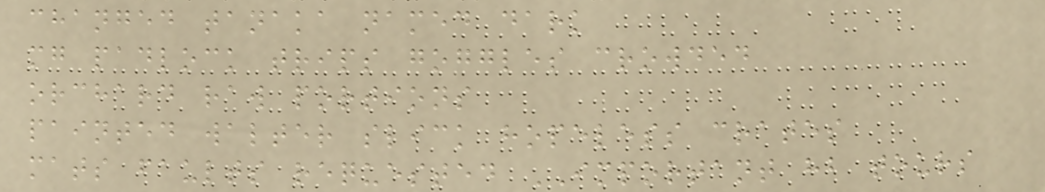changed tanaka named dark
mg padlock trips goggles crowded
orchard raw portions
painted walter slick hopeless crates
mats faults requested IMPORTANT hb tours
